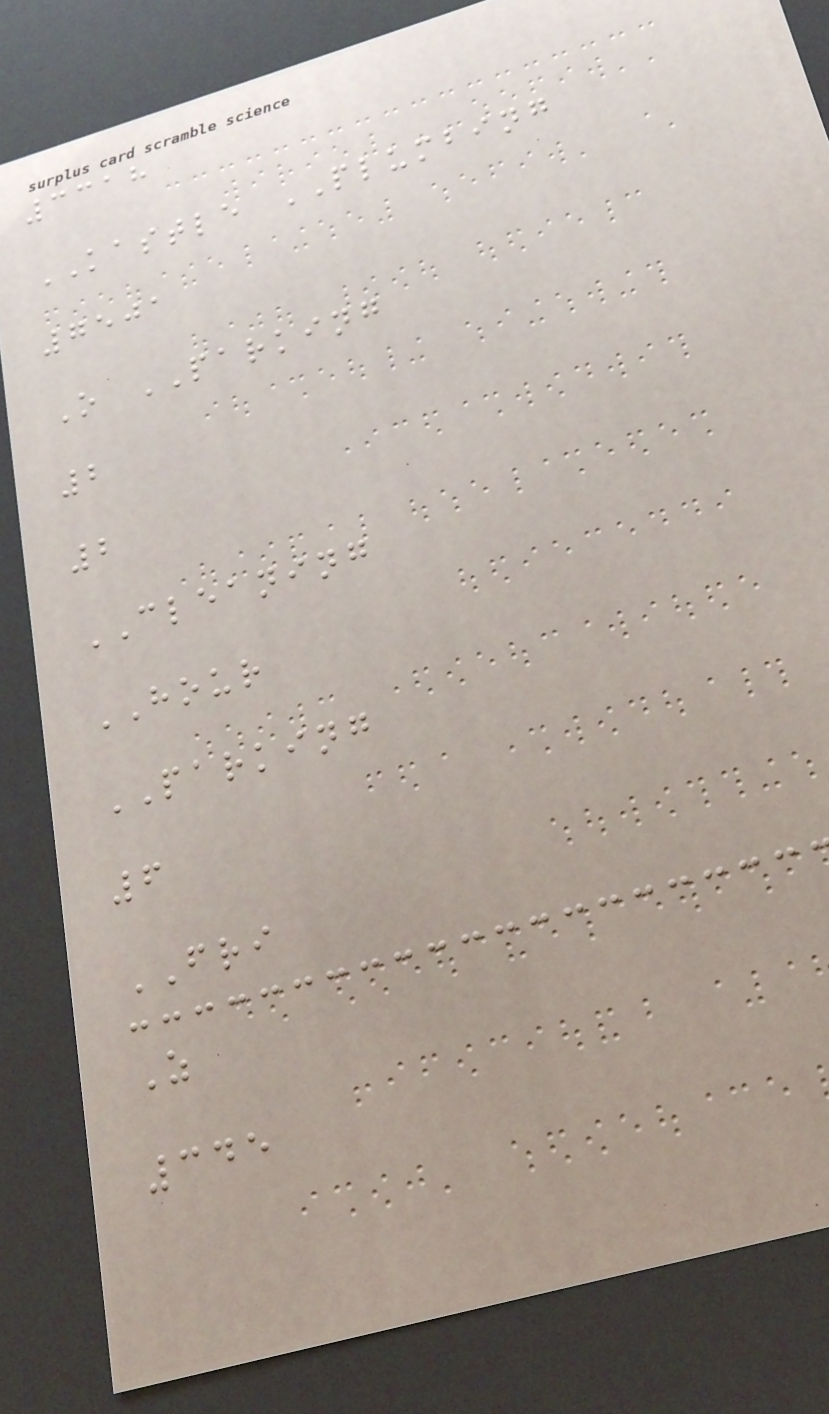3318
KASTLE PLUMBING
7501
O PARKING
2
2
CLEANING
HOUR
PARKING
6
FRI
Z
345
